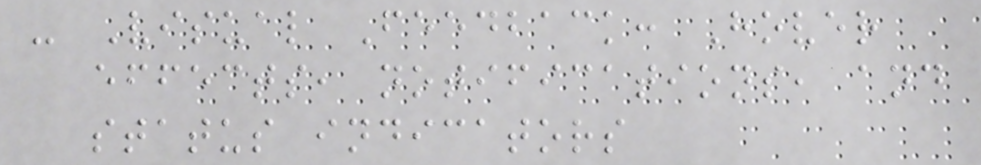- Visual Feedback: Hover
effects, notifications, and
status indicators
